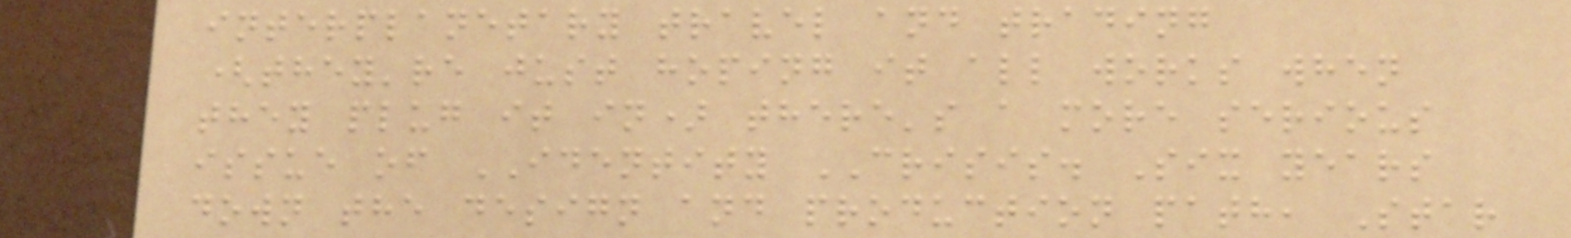interplanetary travel and trading
(they're just hoping it all works when
they plug it in) there's a more serious
issue of IDENTITY CRISIS. Six years
down the design and production path, Star
